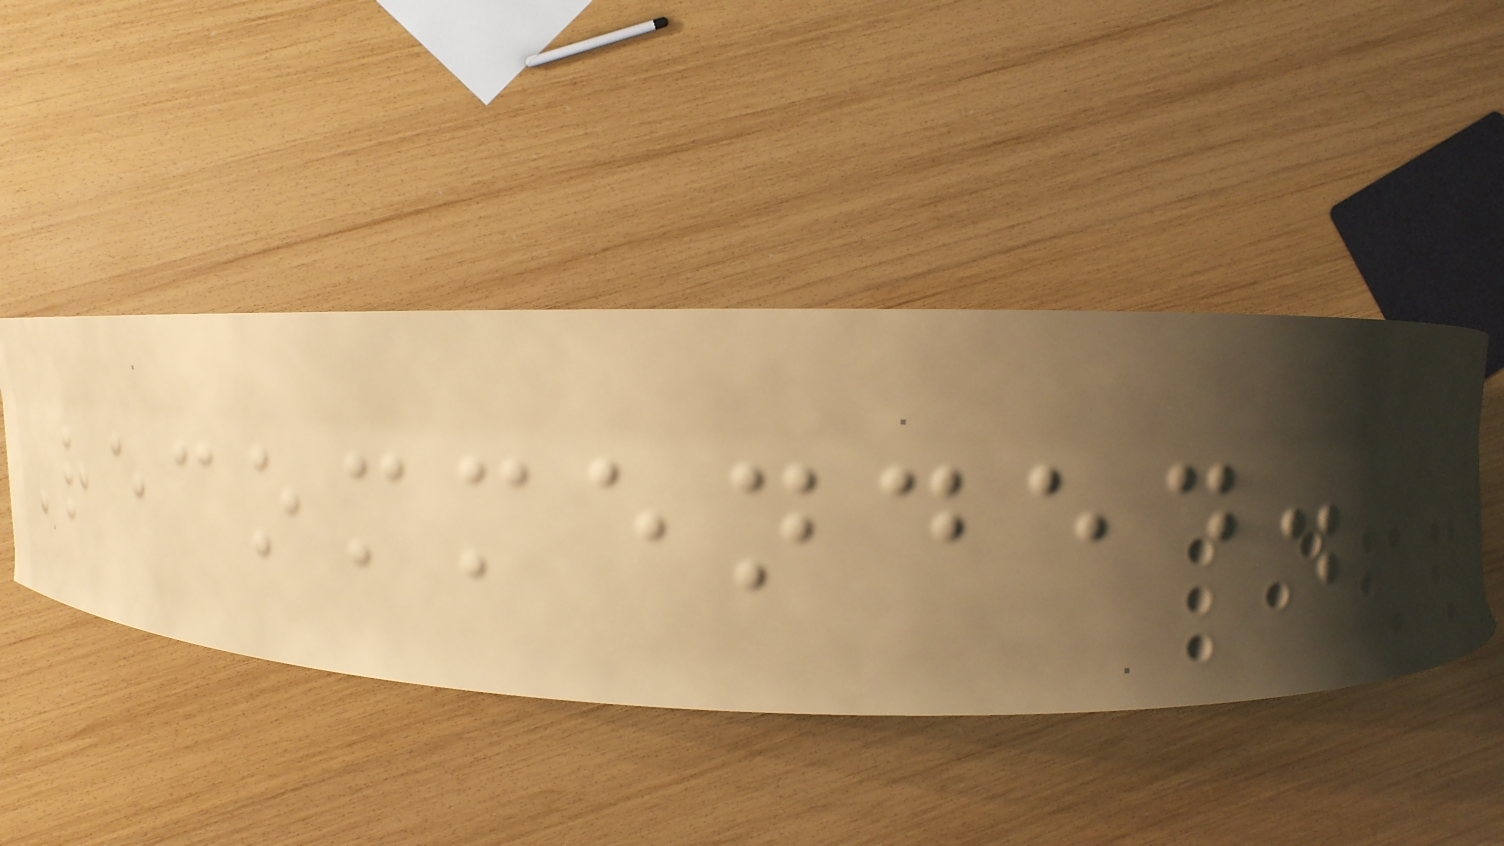Recommended.
